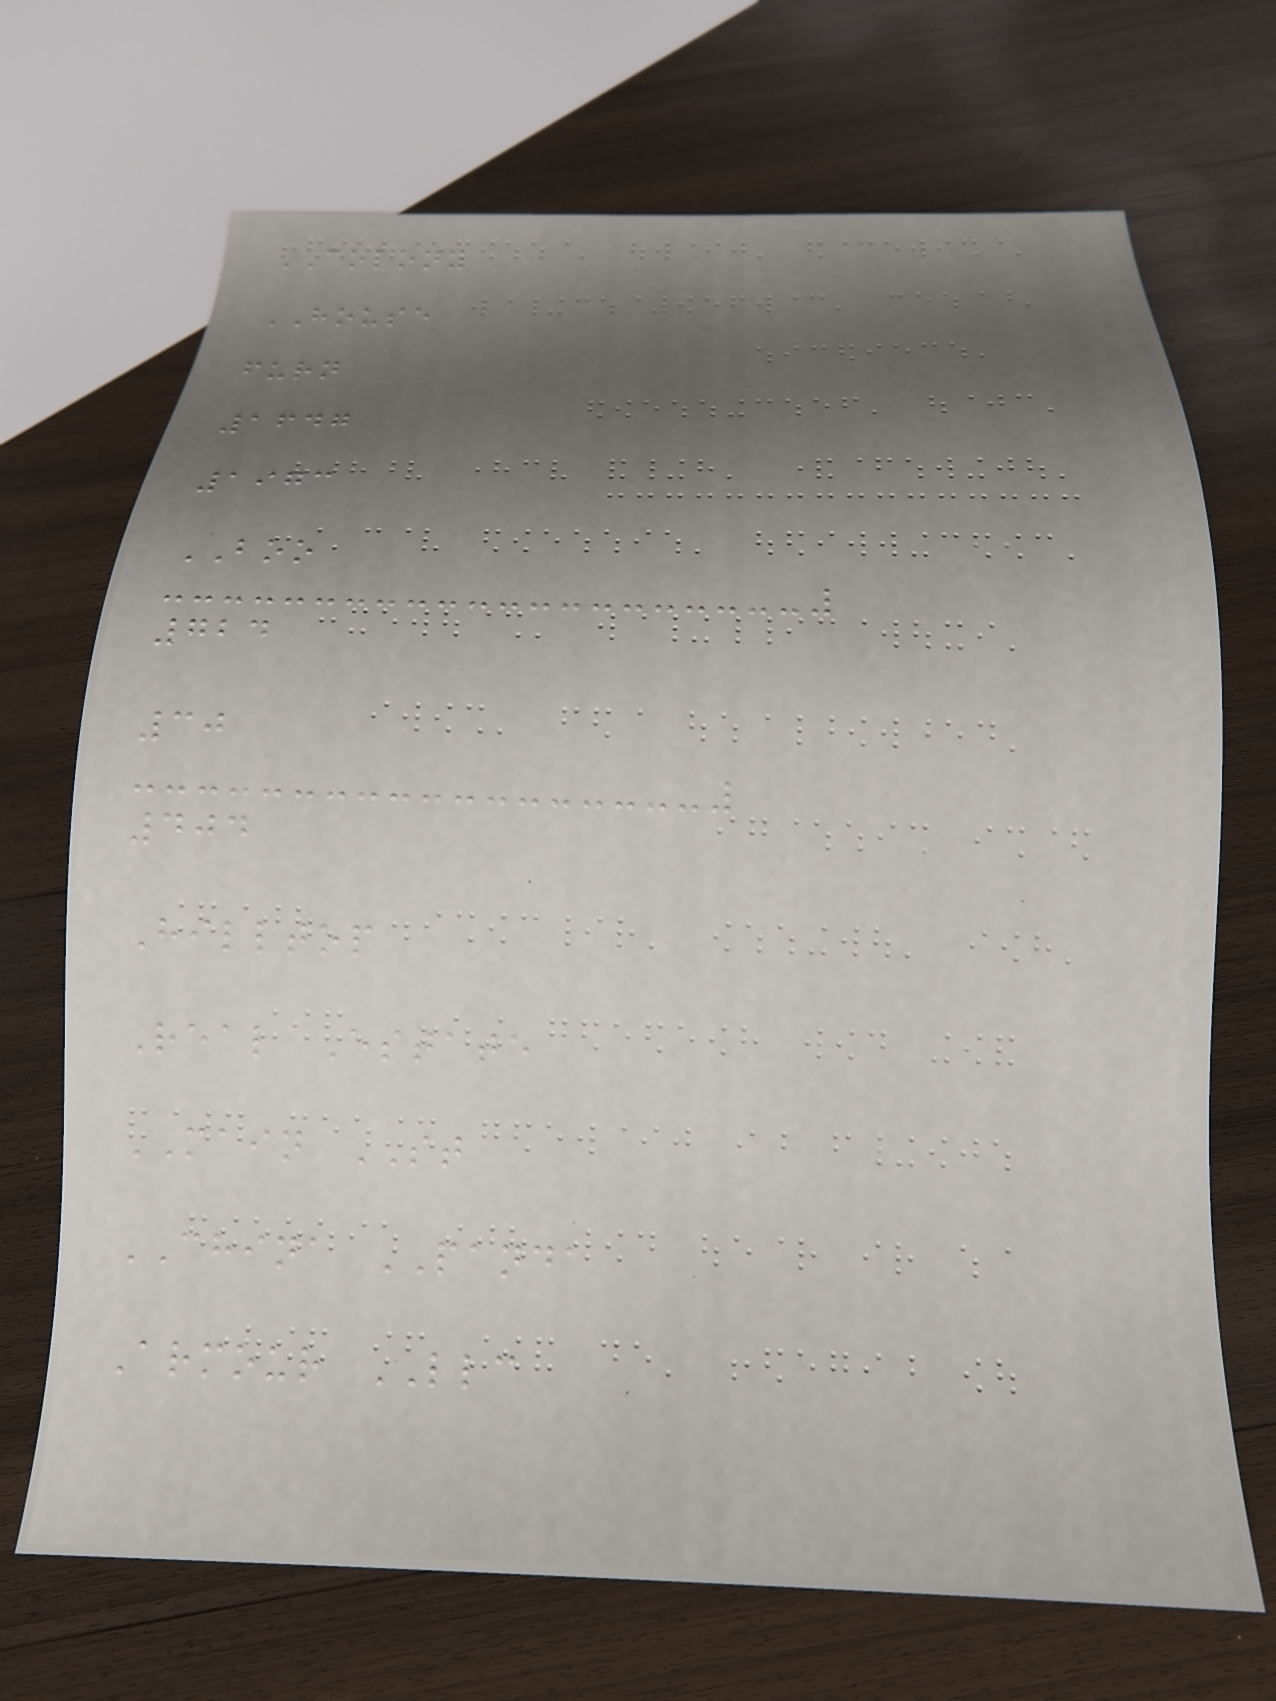COLONY
HOUSE
furn
1647
1973
BOO
724
30
404
Hilltop
Real Estate
MAIN ST
CHINA PANDA
Armour LLC
